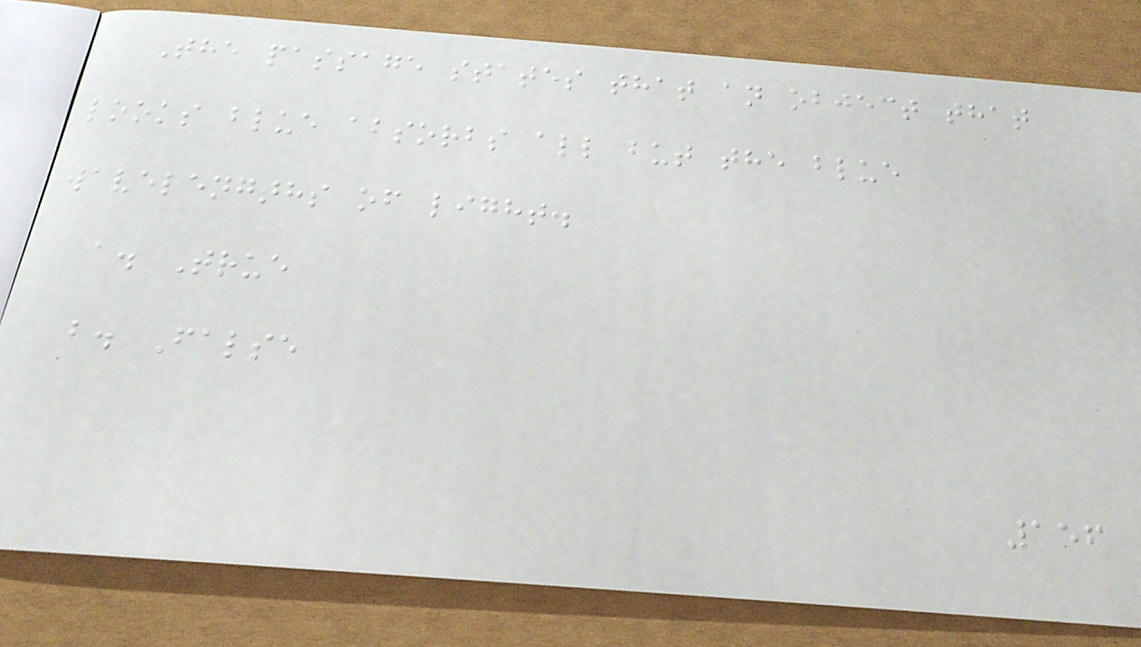The passage states that an object that
looks blue absorbs all but the blue
wavelengths of light.
a. True
b. False
156
